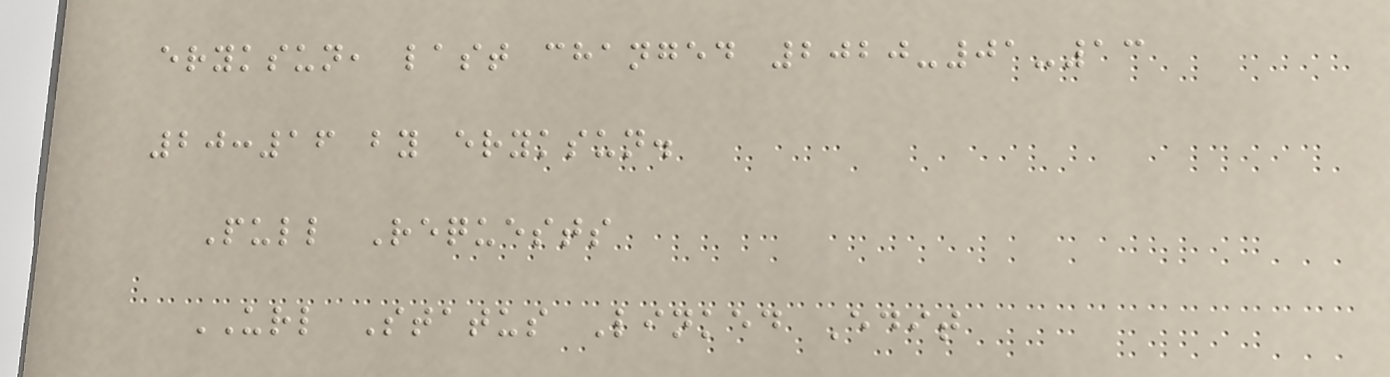eryksun, last changed 2020-01-13
20:16 by eryksun.
Pull Requests
URL Status Linked Edit
